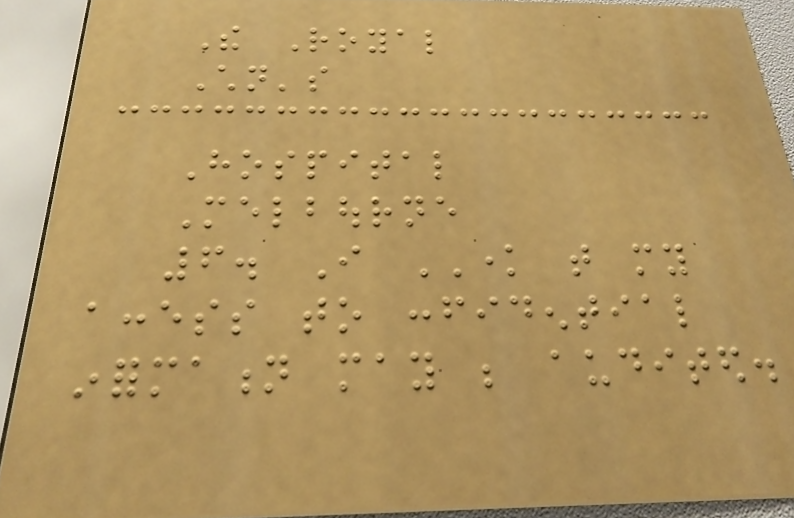The Royal
Children's
Hospital
Melbourne
6. I KNOW that my
access to confidential
information may be audited.
